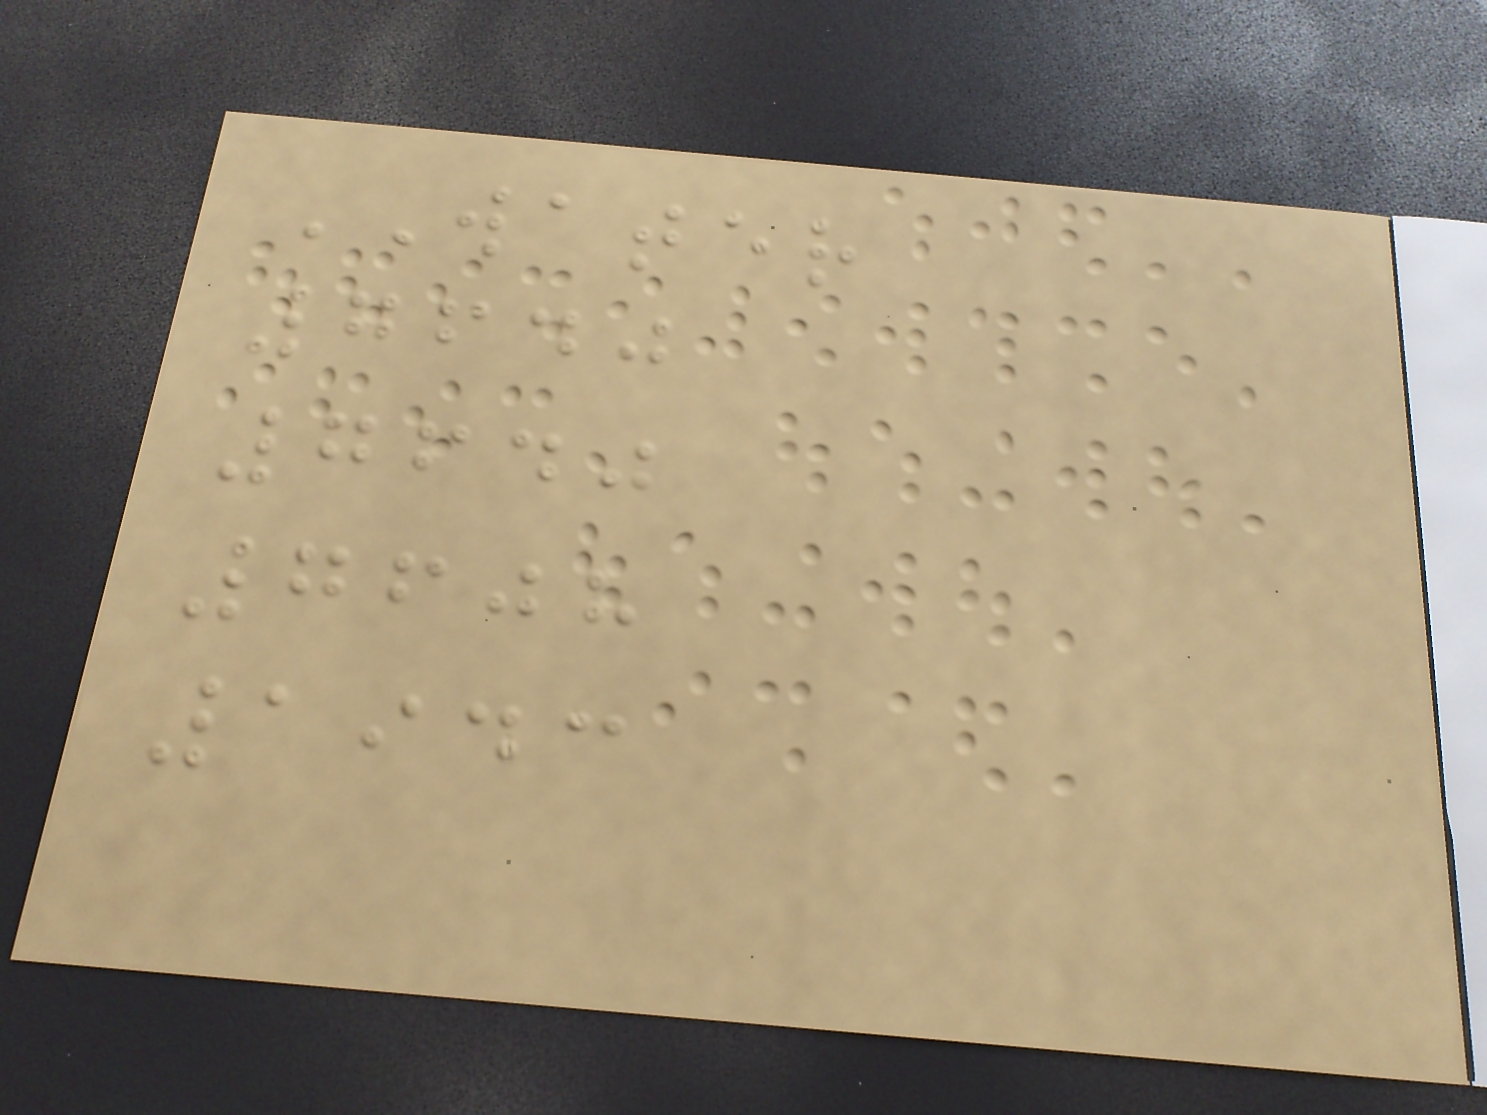WATER
7640
7640
7608
1943
